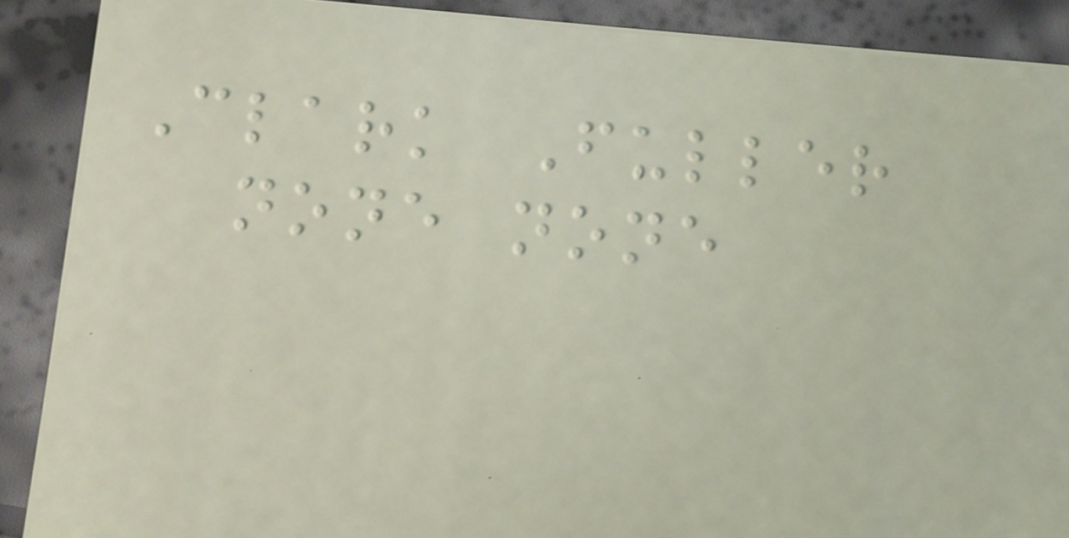Clark Fuller
none none
